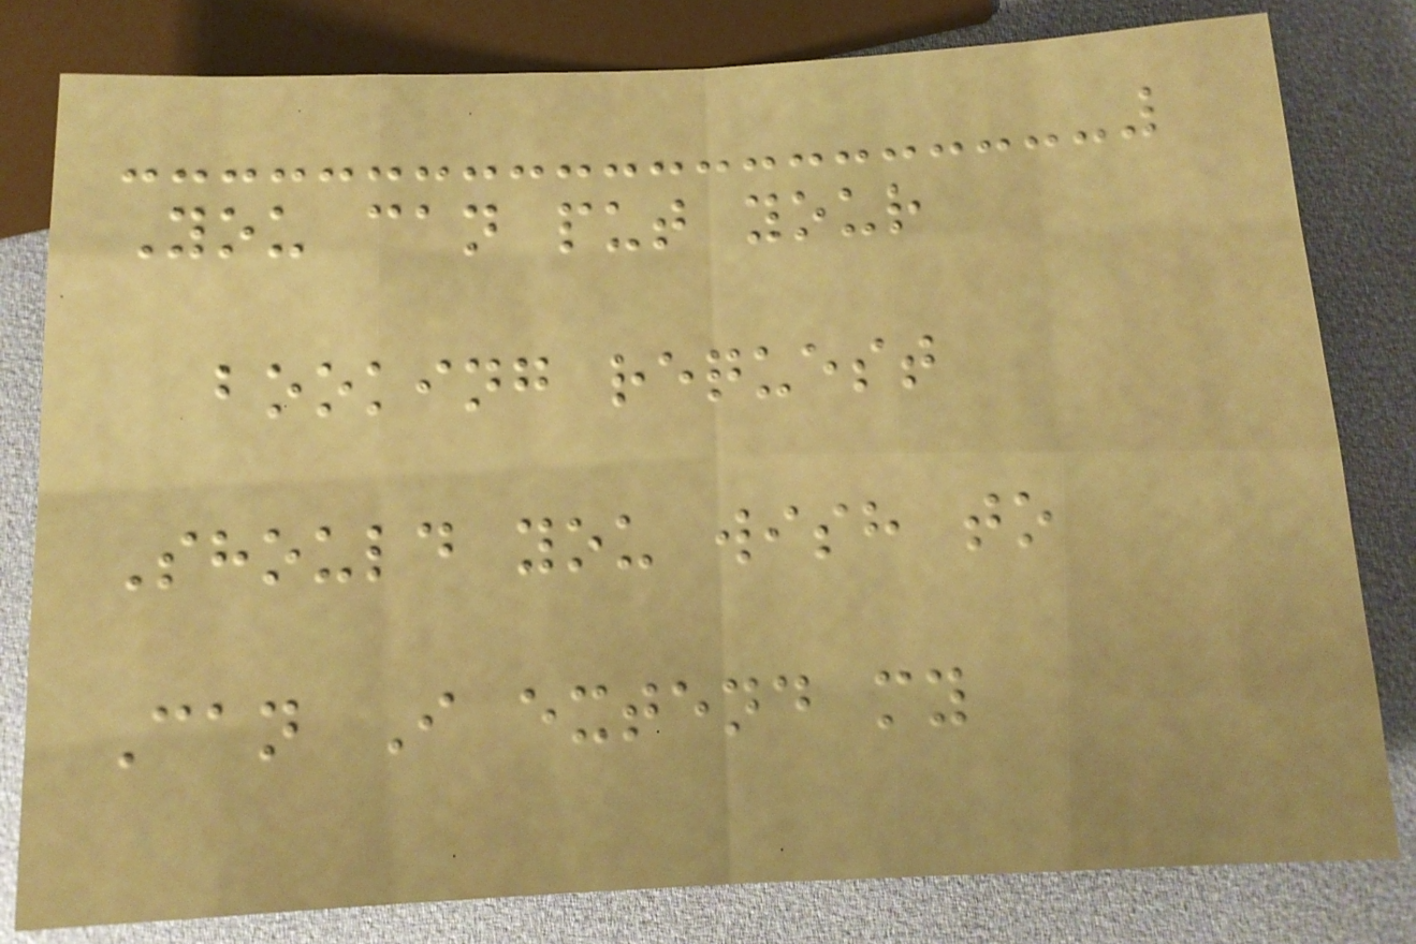You can put your
booking request
Should you wish to
Can I extend my
